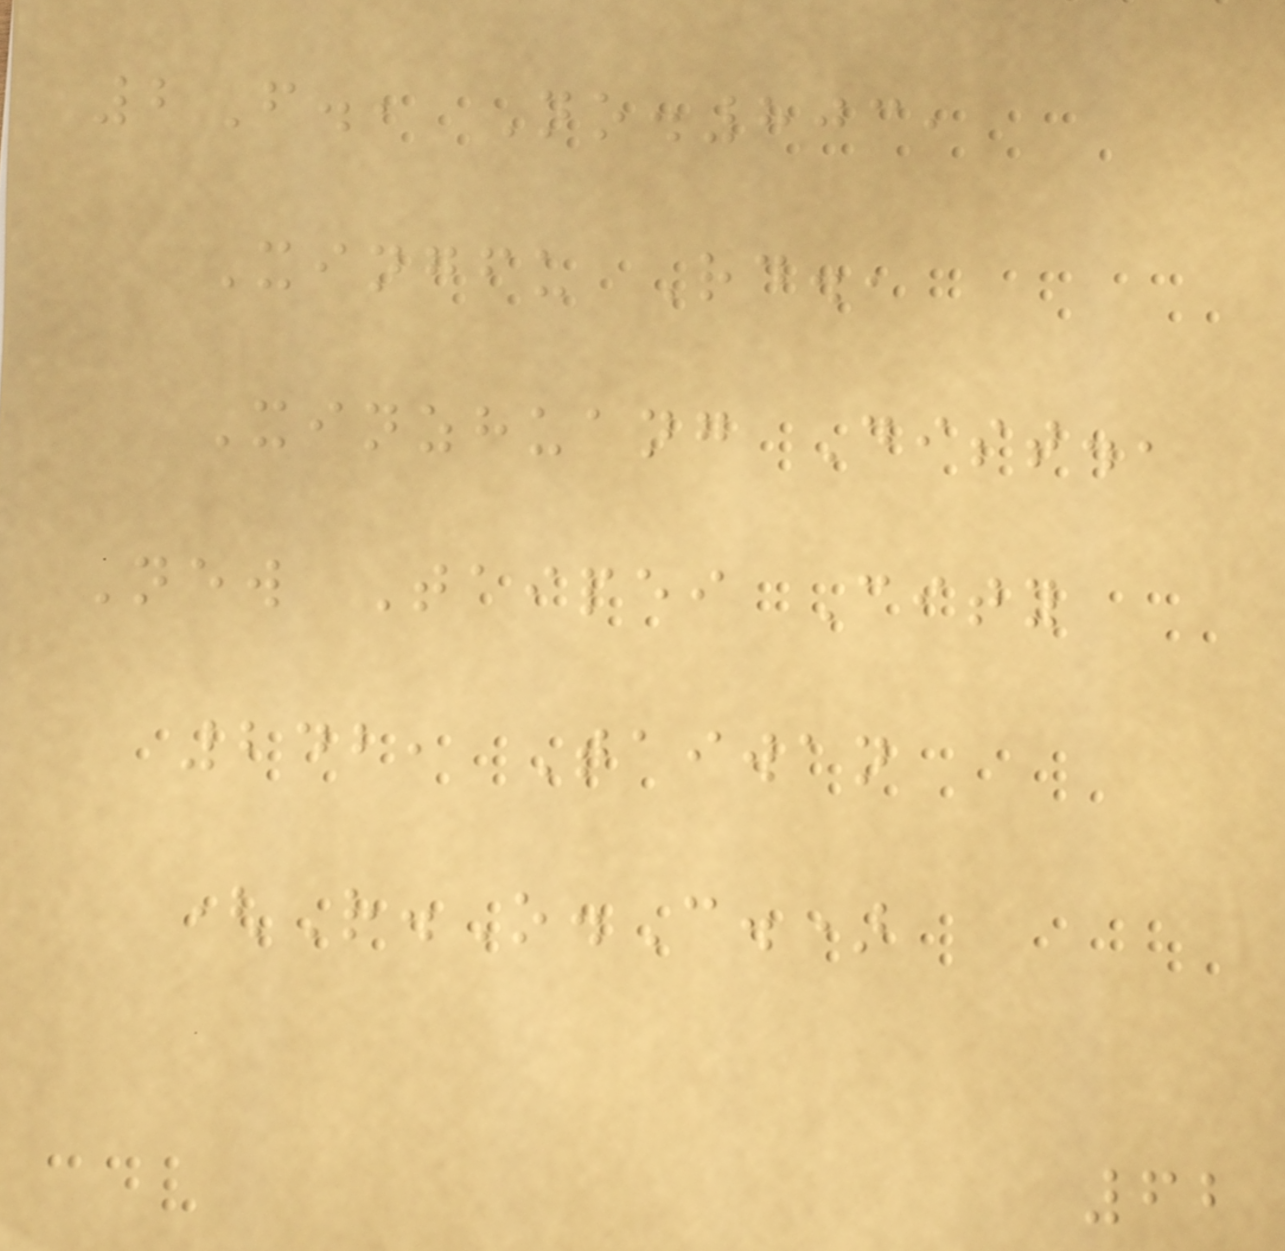2F., No.803,
Xingfu Rd.,
Xinzhuang Dist.,
New Taipei City
242, Taiwan
(R.O.C.)
62
